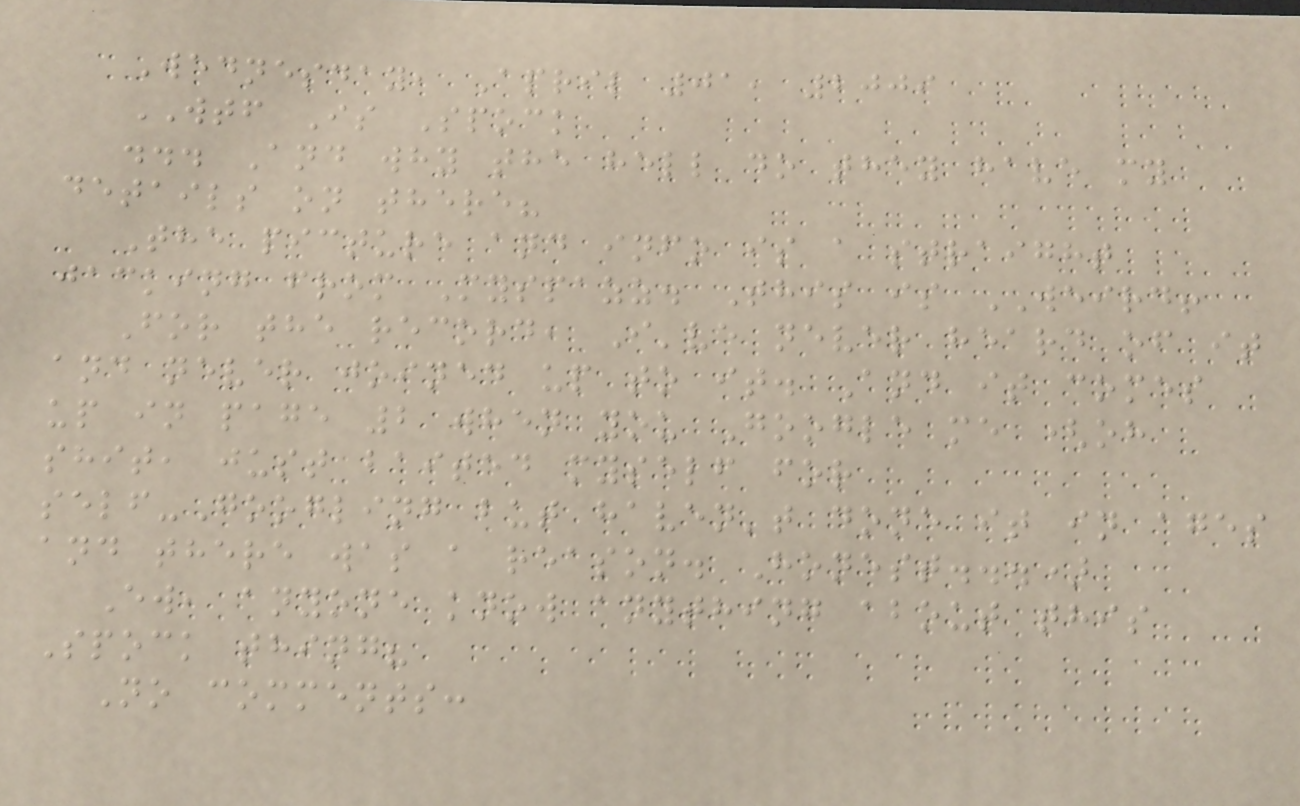Wednesday, April 01, 2009
WTF Is Spock
... And why the hell do they have my
details on there?
The picture and info is a straight
jacking from Myspazz. This is WEIRD!
For the record, I've never heard of it
and never joined up to it. And it comes
up in page 2 when you Google me (oh
shit, just baited myself for
self-Googling but haven't done it in ages
and there was a reason. Honest...)
Ew, anyone know anything about this
Spock thing?
No comments:
